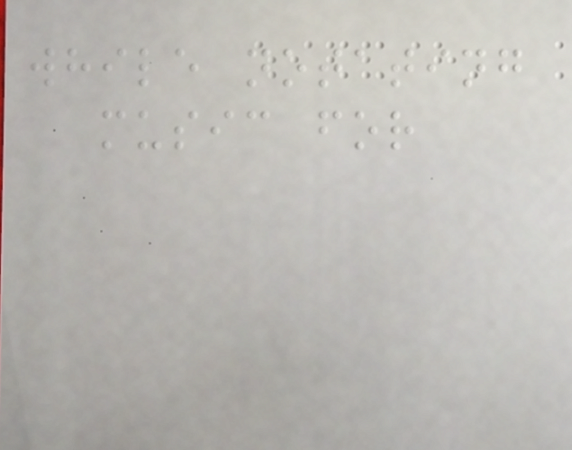while notating
music for
